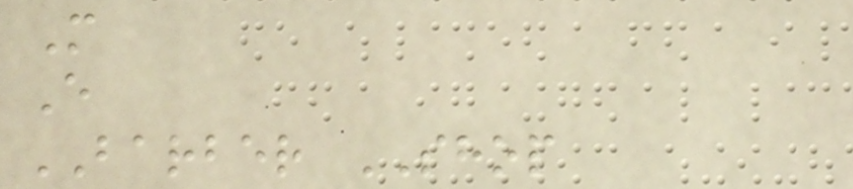M
E
BARBER SHOP
